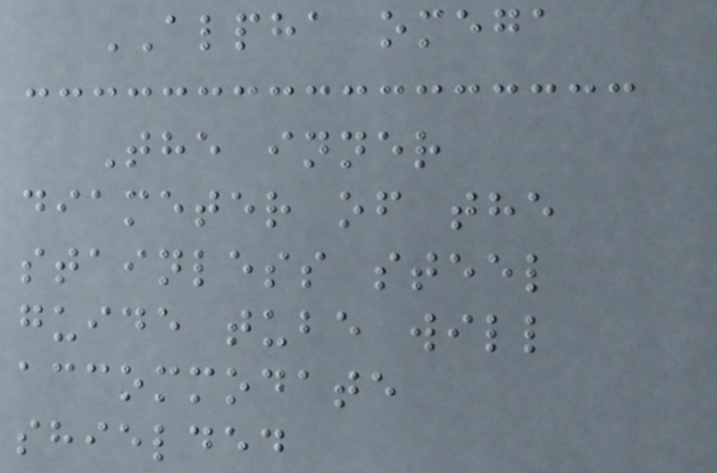ALPHA omega
The inner
diameter of the
stainless steel
guide tube will
accommodate
shielded
